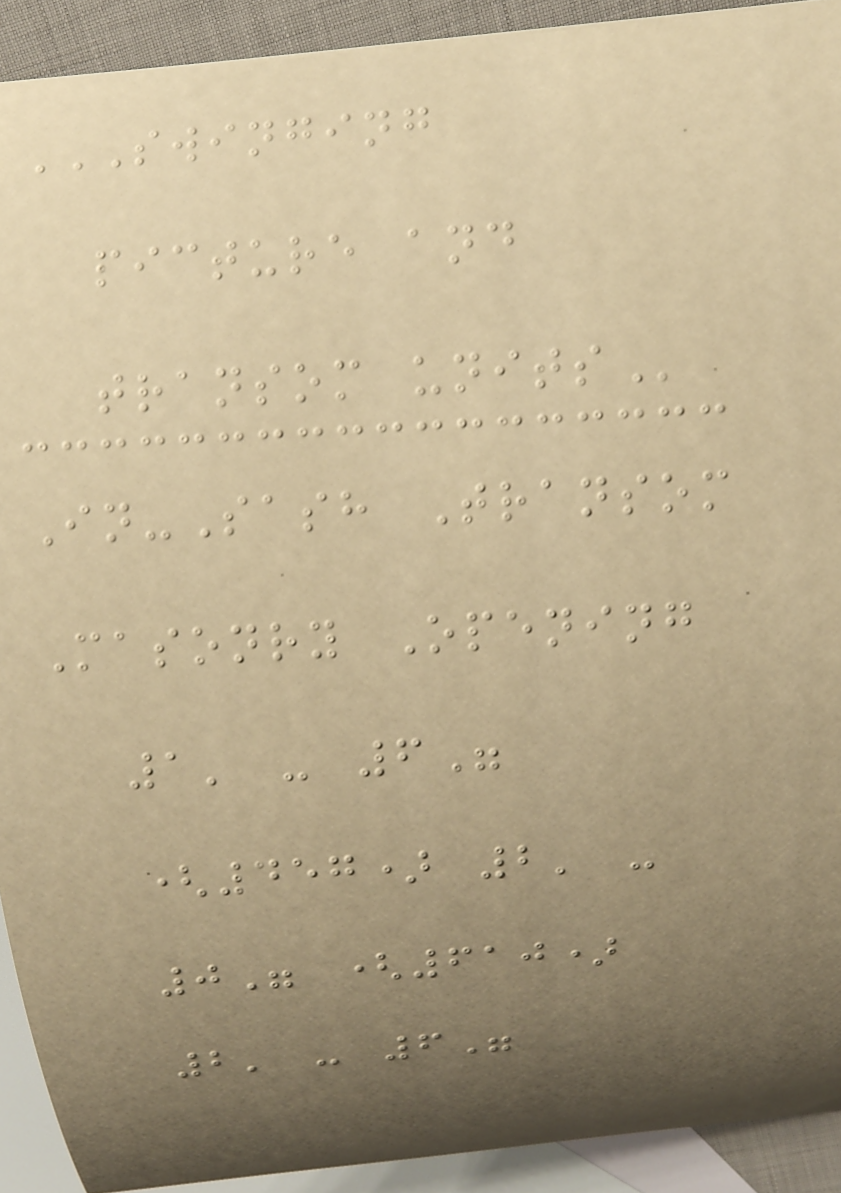SWINGING
PICTURE AND
TRANSOM UNITS
In-Sash Transom
Masonry Opening
1' - 6"
(457) 2' -
0" (610)
2' - 6"
